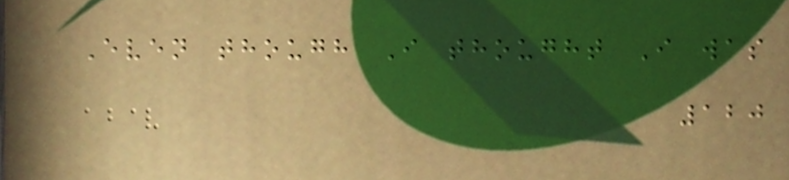Even though I thought I was
120
